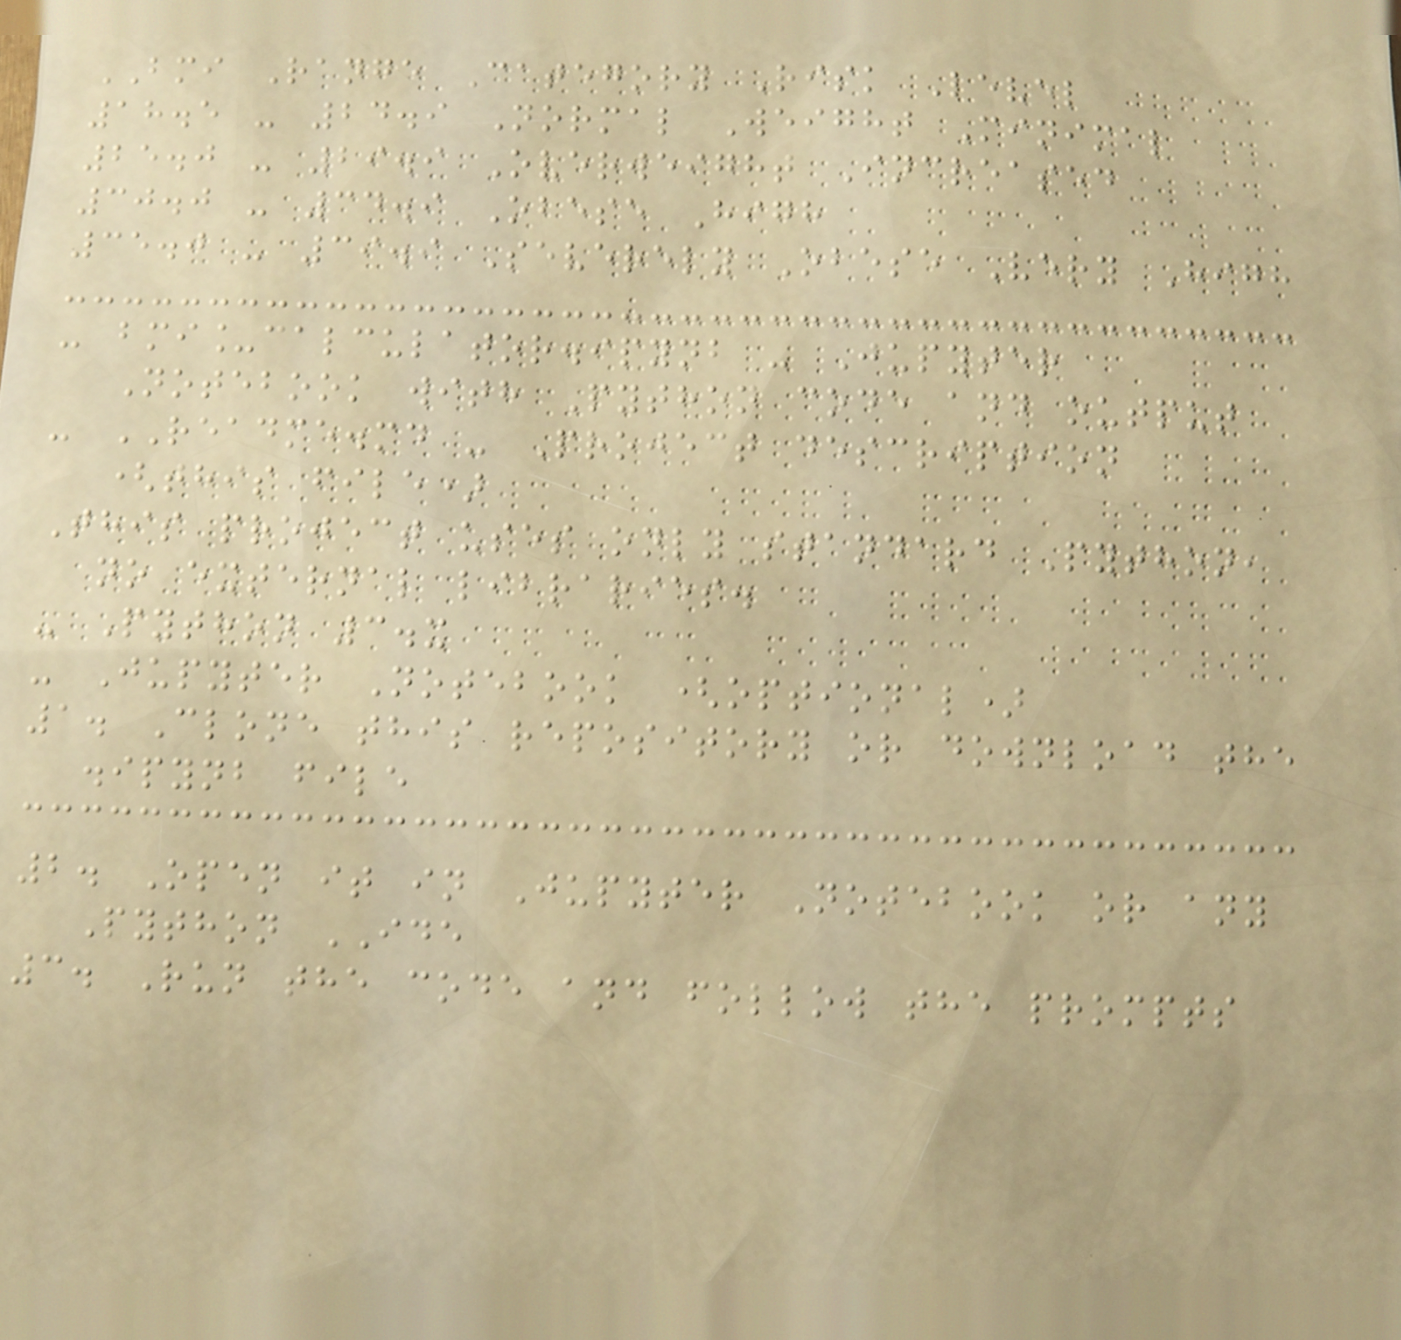BMI Range Category Risk Level
18.5 - 24.9 Normal Weight Minimal
25.0 - 29.9 Overweight Increased
30.0 - 34.9 Obese High
35.0 - 39.9 Severely Obese Very High
- bmi_calculator.ipynb - Jupyter
Notebook with Python code and output
- README.md - Project description
(this file)
This project uses only standard Python,
no external libraries.
- Python 3.x
- Jupyter Notebook (optional)
1. Clone this repository or download the
.ipynb file
2. Open it in Jupyter Notebook or any
Python IDE
3. Run the code and follow the prompts
